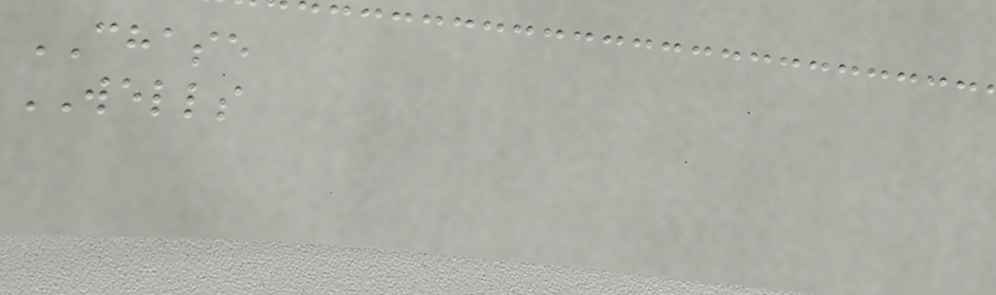CHASE
WELLS
